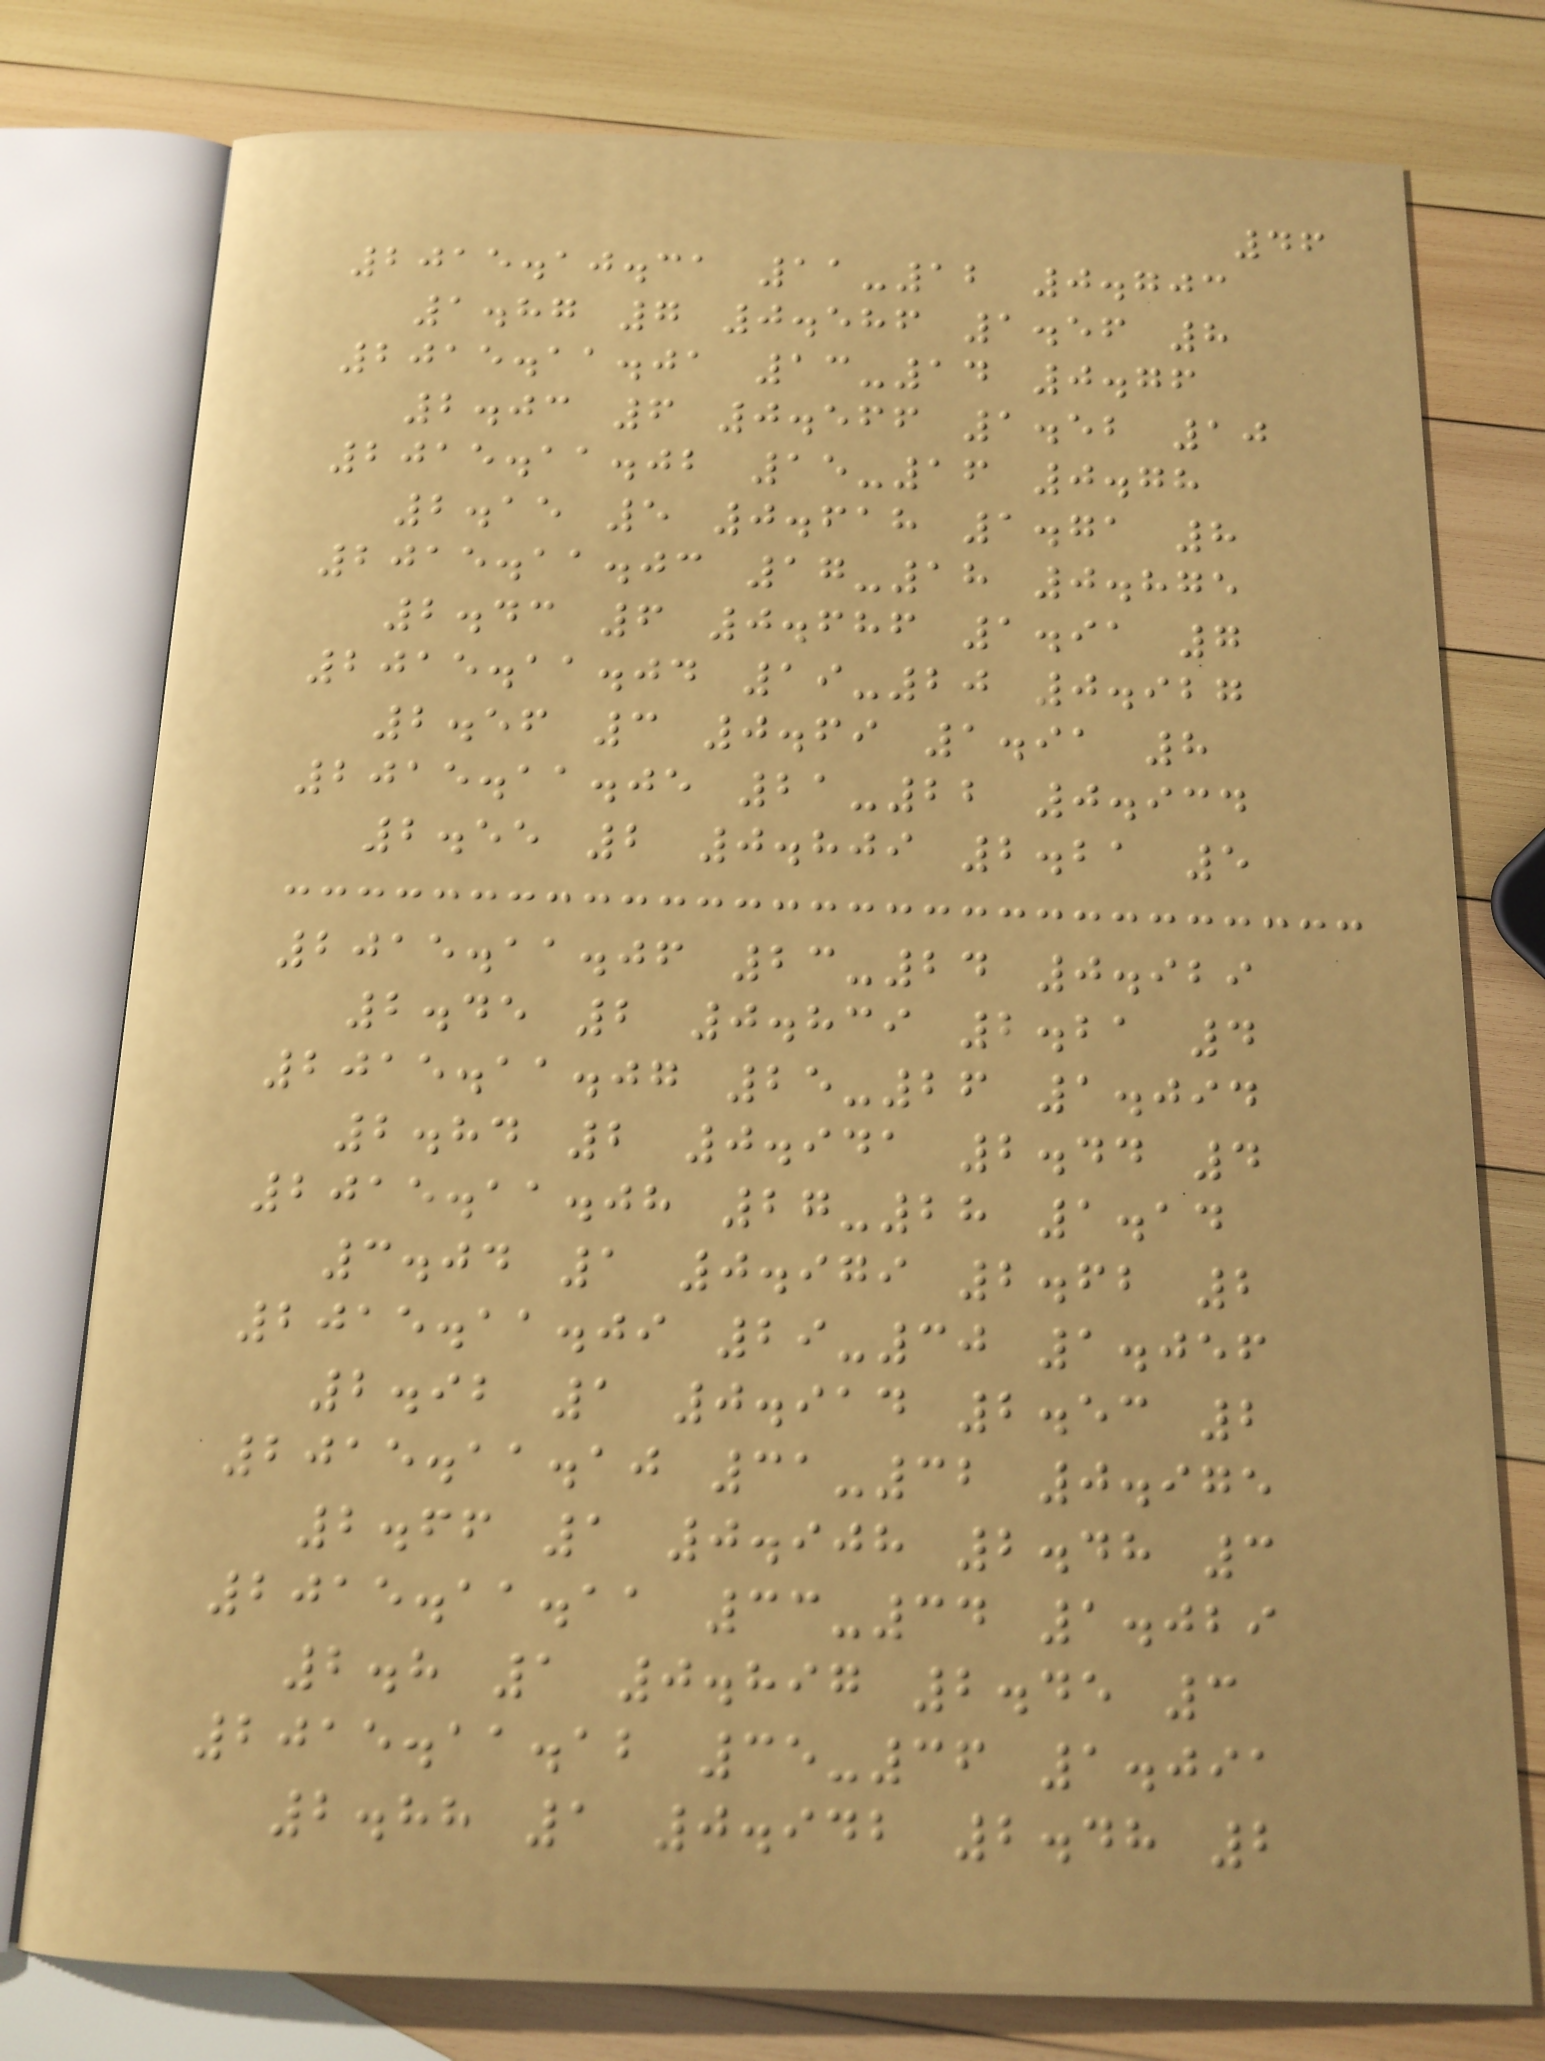46
2015.10.31 11-12 0.703
1.87 7 0.586 1.56 8
2015.11.01 13-14 0.76
2.03 6 0.566 1.52 10
2015.11.02 15-16 0.78
2.15 5 0.618 1.71 8
2015.11.03 17-18 0.875
2.43 6 0.686 1.91 7
2015.11.04 19-20 0.927
2.56 3 0.69 1.91 8
2015.11.05 21-22 0.934
2.55 2 0.809 2.21 5
2015.11.06 23-24 0.929
2.45 2 0.839 2.21 4
2015.11.07 25-26 1.094
2.84 2 0.941 2.44 4
2015.11.08 27-28 1.14
3.04 1 0.979 2.62 2
2015.11.09 29-30 1.056
2.92 1 0.914 2.53 2
2015.11.10 31-32 0.975
2.66 1 0.908 2.48 3
2015.11.11 33-34 1.029
2.8 1 0.897 2.45 3
2015.11.12 35-36 1.091
2.88 1 0.942 2.48 2
